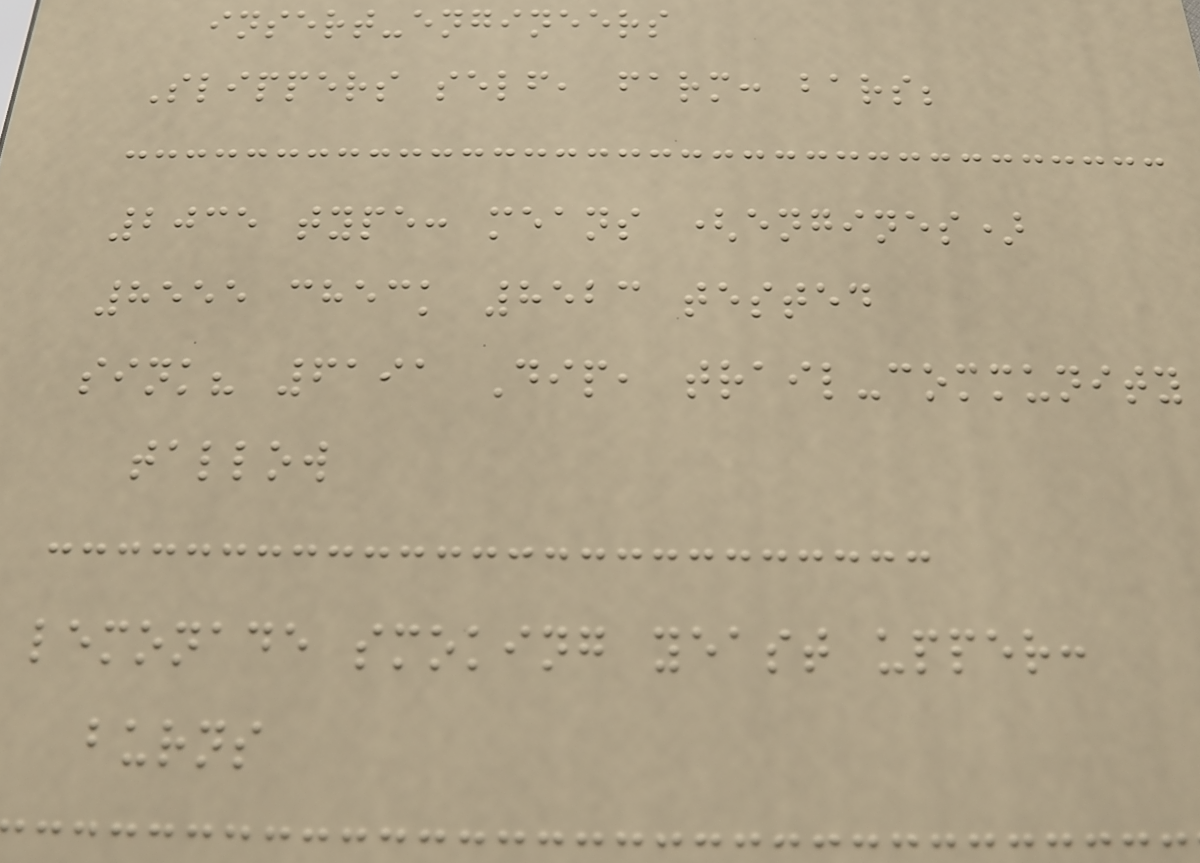insert-engineers
Slippers self, farm: bars;
2035 type: means (engines)
8555 check 8523 tested
sink? 6191 Dip, trail-community
tallow
lemonade smoking yeast upper:
burns
